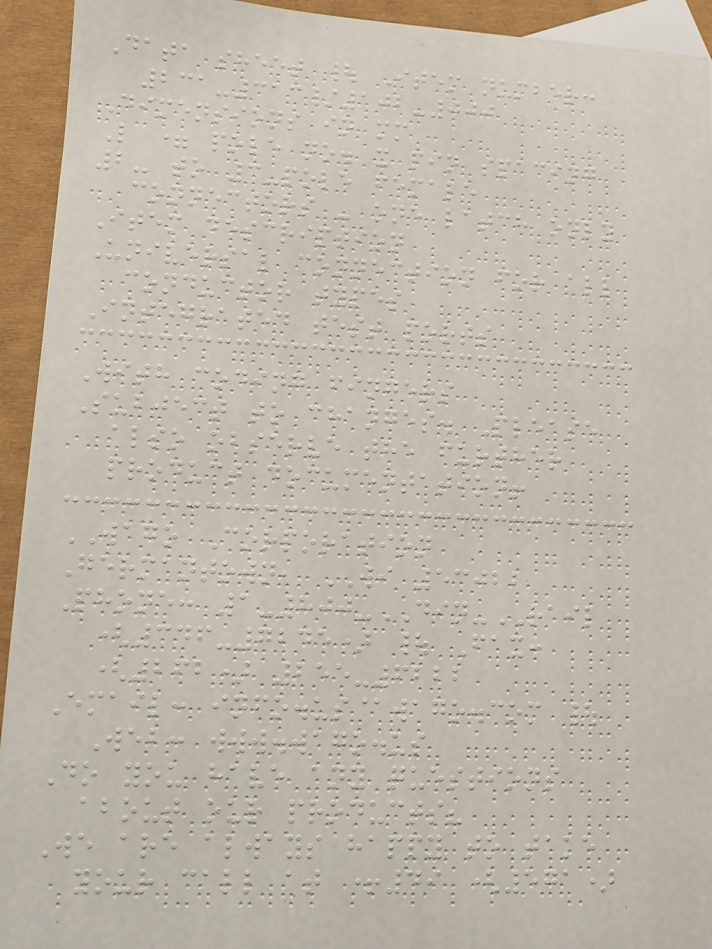Data sheet | Item number:
231-313/102-000
Dimensions in mm
L = pole no. x pin spacing
2- to 3-pole female
connectors - one latch only
Item description
Universal connection for all
conductor types
Integrated test ports
With coding fingers
Subject to changes. Please
also observe the further
product documentation!
WAGO Corporation
Germantown, WI 53022
Phone: 1-800-DIN-RAIL
(346-7245) | Fax:
(262) 255-6222
Email: info.us@wago.com |
Web: www.wago.us
Do you have any questions
about our products?
We are always happy to take
your call at +49 (571)
